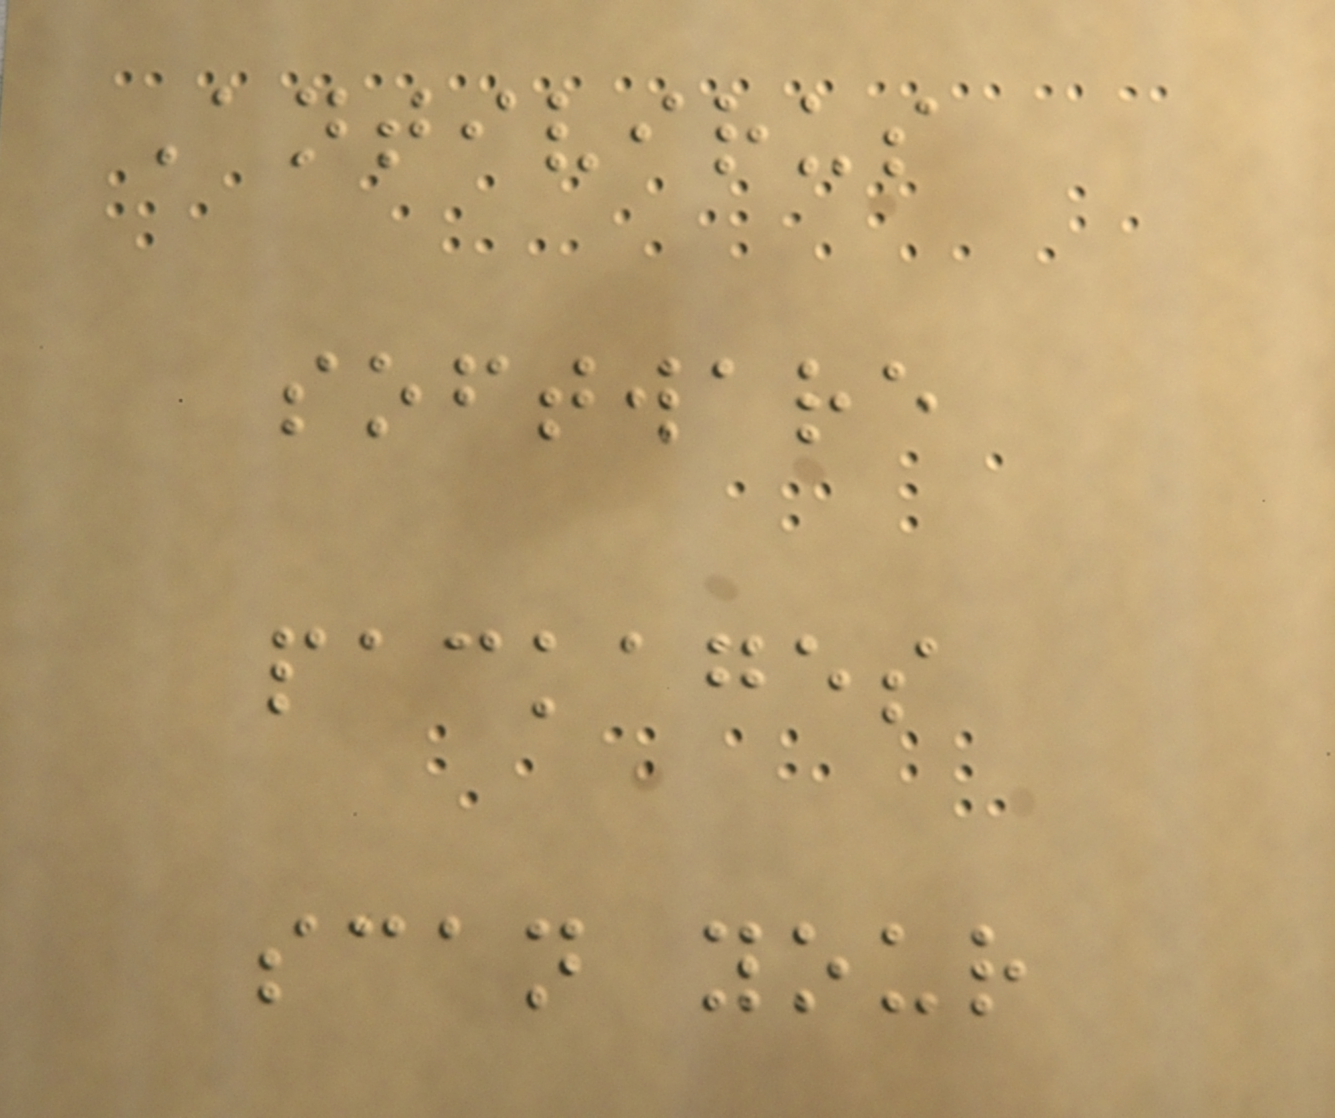Antivirus
software
packages
scan your
